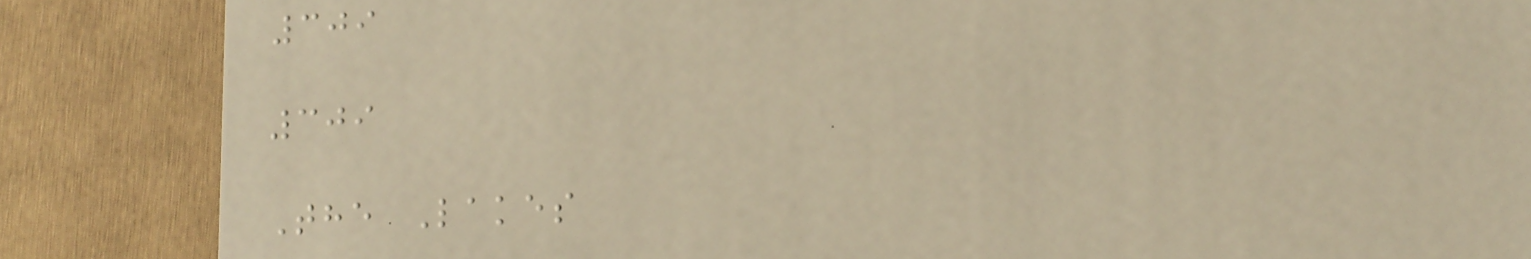309
309
The Lakes
